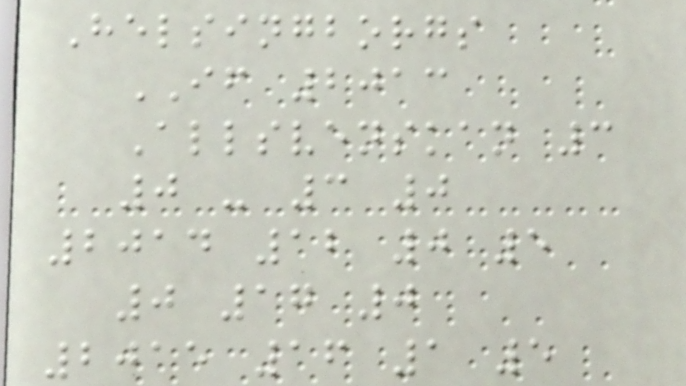Helsingborgs
IF 2013
Allsvenskan 3
0 - 3 0
2014 12 0 5
0 17 0
2015 16 1 5
